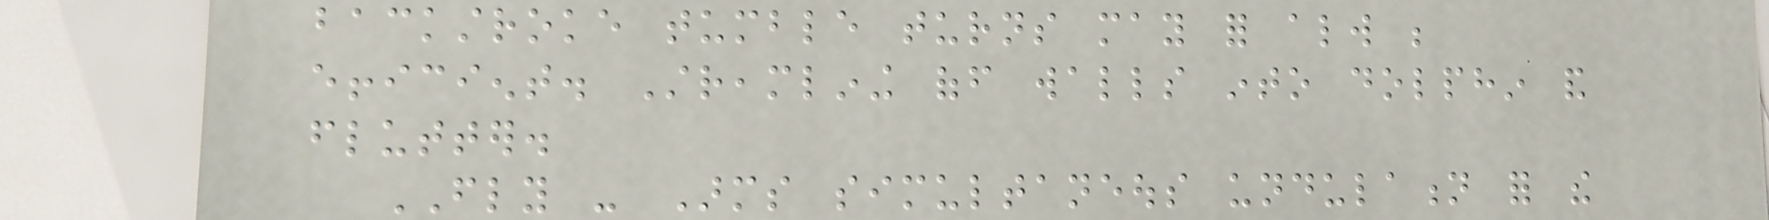backstroke tumble turns may for always be
efficient. Streamlining off walls into dolphin and
flutter.
FLY - Arms simultaneous undulation for the
